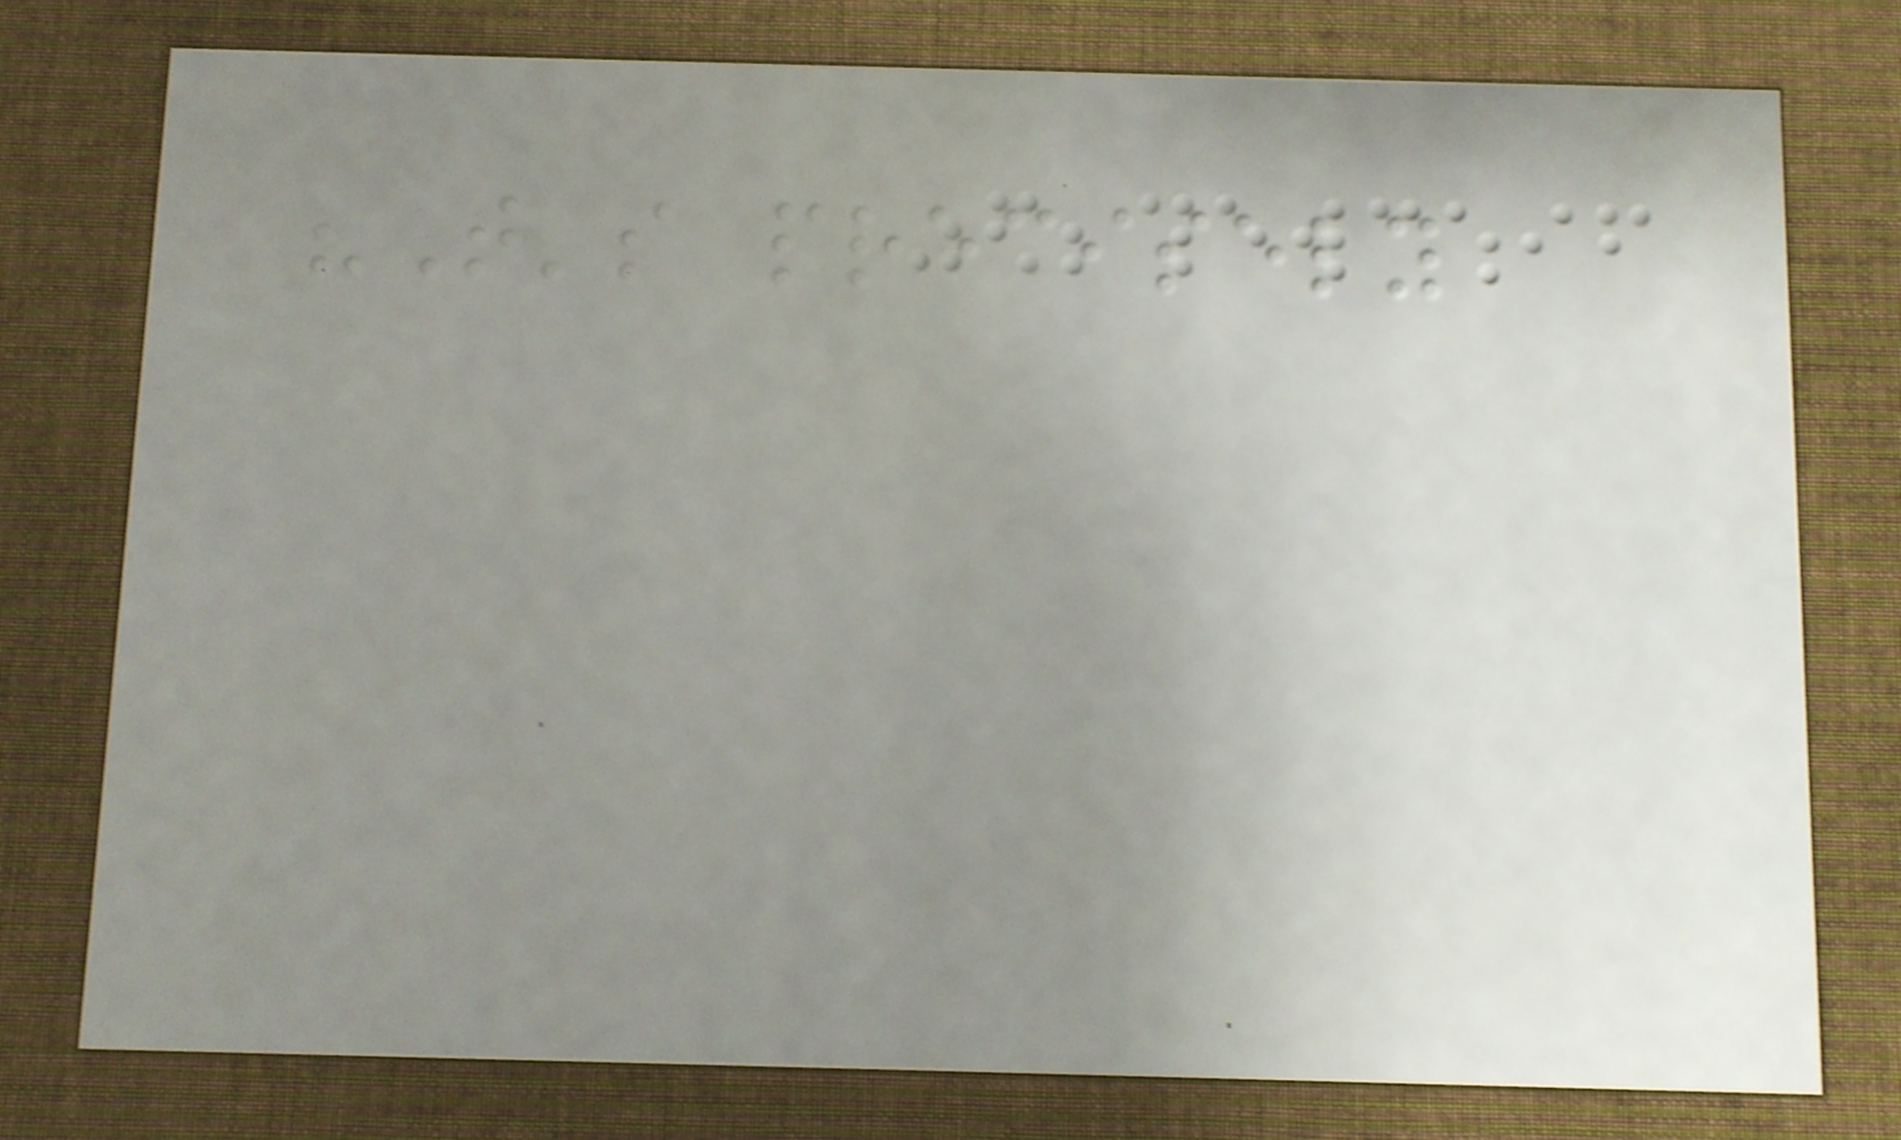"That's precisely
